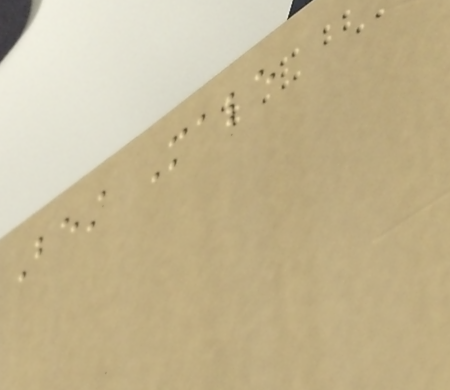Best Male
